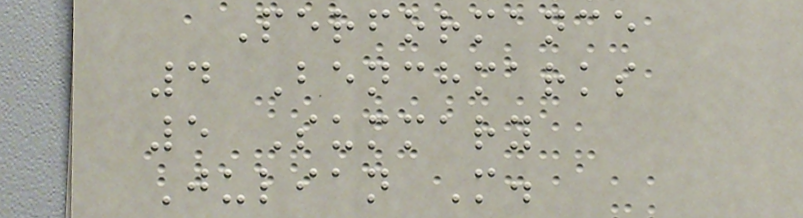Performance
4 Benchmarks
5 Summary
Julian M.
